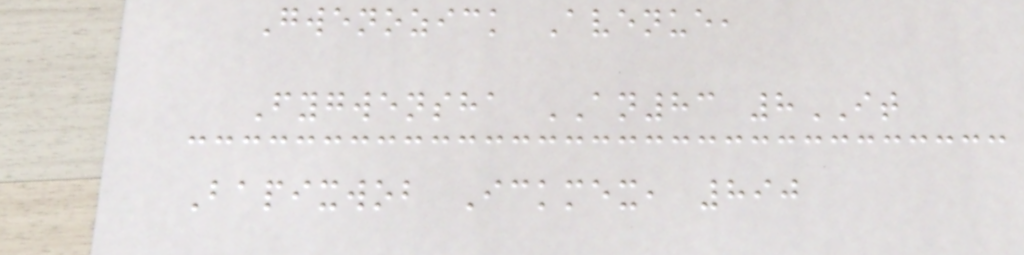Gwenozick Avenue,
Fygwensha AN83 8IT
Bapixwob Ickmex, 890
